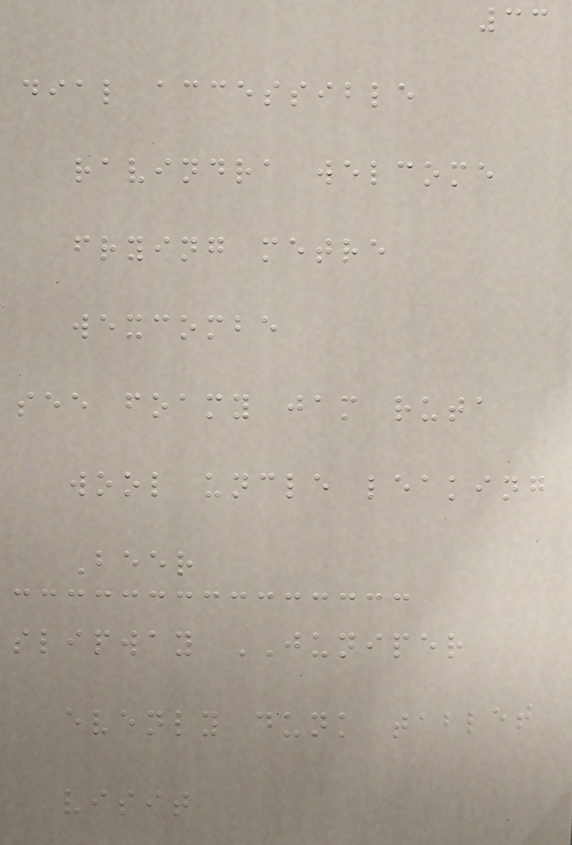33
dial accessible
ravindra welcome
frying metre
wexcombe
see foamy jam ruta
wool uncle leaking
Beer
slipway JUNIPER
evenly dunk tablet
visit
